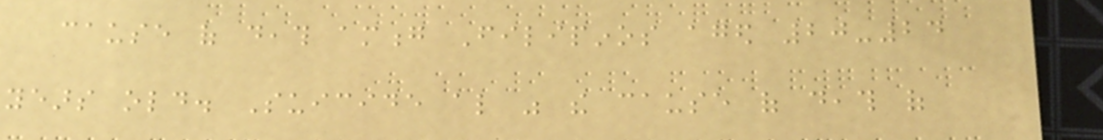cause of death among Filipinos aged 20-24
years old. Suicide also was the cause of death of
